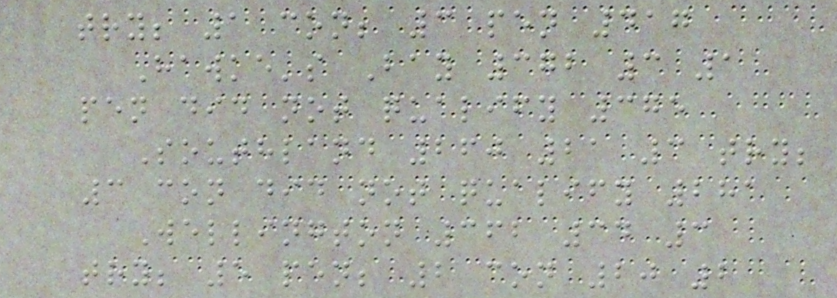try; 1 con; 3 pen 417
Hawke's Bay 372 3 1
pen did not qualify 375
Southland 260 21 3 try;
3 con did not qualify 281
Wellington 362 34 3
try; 5 pen; 2 con 20 2
